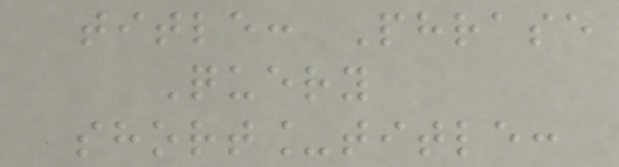title: Phrase
Query
short_title:
